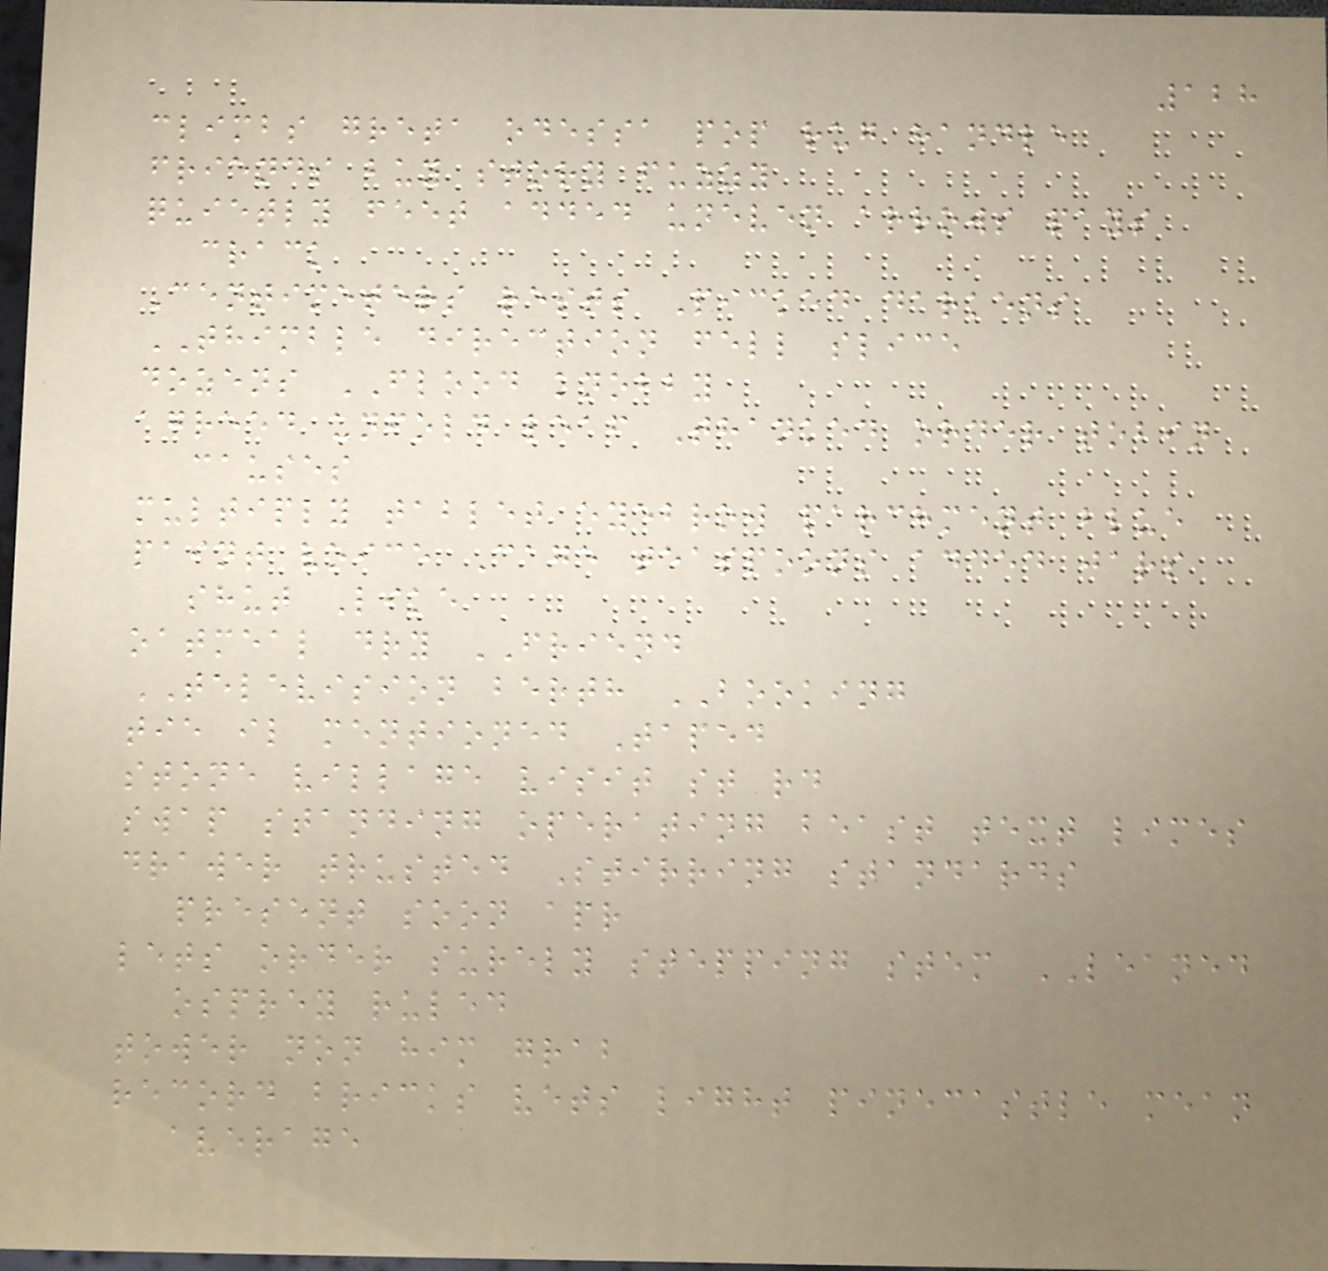128
climbs greta odessa pop rug handle
friends buy story fuzzy
quietly feet added uneven arrows pays
crack
Centimeters rests Picked darkens
THIMBLE direction fell slice
dozens FLOOD knobby
agreed unfold leaf Thanked order tobin
causes
multiply tablet eyebrow parchment blue
paint voice Cage teaspoons added jars
shut Like
oatmeal dry FRIEND
TELEVISION berth BOOKING
tie il mentioned Taped
stone village visit st rd
swap standing operating beast text limes
drawer trusted Stirring standards
present soon apr
lets order surely stepping stem LEANED
osprey ruled
tower non him grab
record bricks vets light pinecastle mean
average
